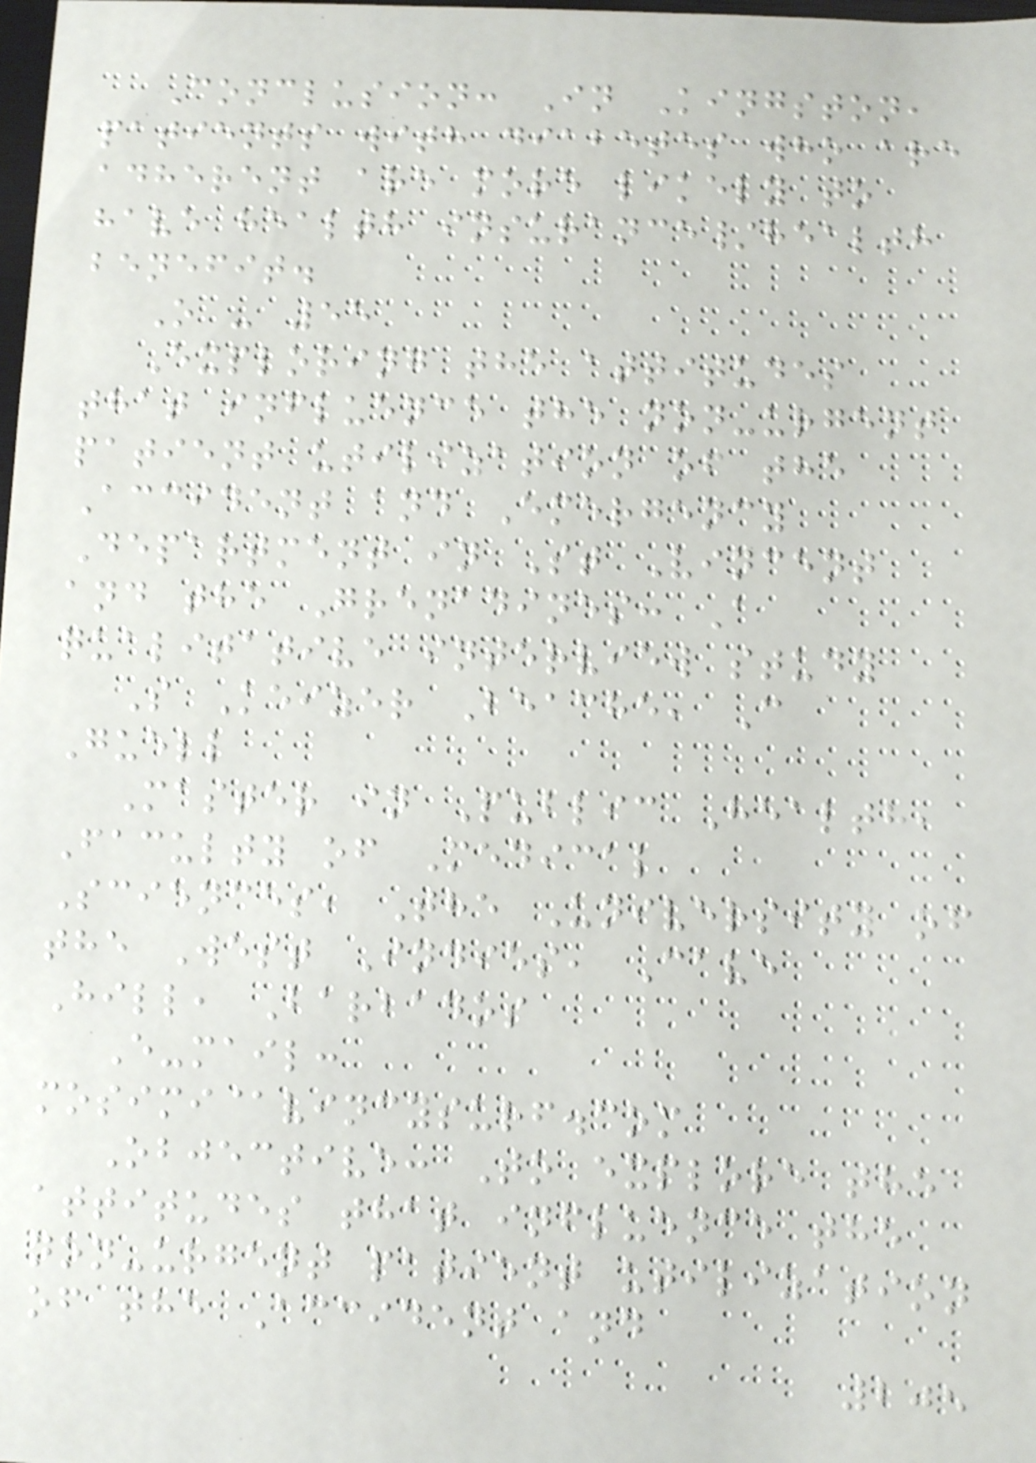Conclusion: In Kingston,
patients with diabetes who are
adherent are more likely to
have health insurance/health
benefit.
O - 55
Exploring the attitudes
that influence the non-urgent
patient utilization of the
Accident and Emergency
Department in St Vincent
and the Grenadines: A
qualitative interview study
S Keizer Beache, C
Guell
Master in Public Health,
Faculty of Medical
Sciences, The University of
the West Indies, Cave
Hill, Barbados
E-mail:
mosimi@vincysurf.com
Objective: To explore the
attitudes that influence the
non-urgent patient utilization
of the Accident and
205
